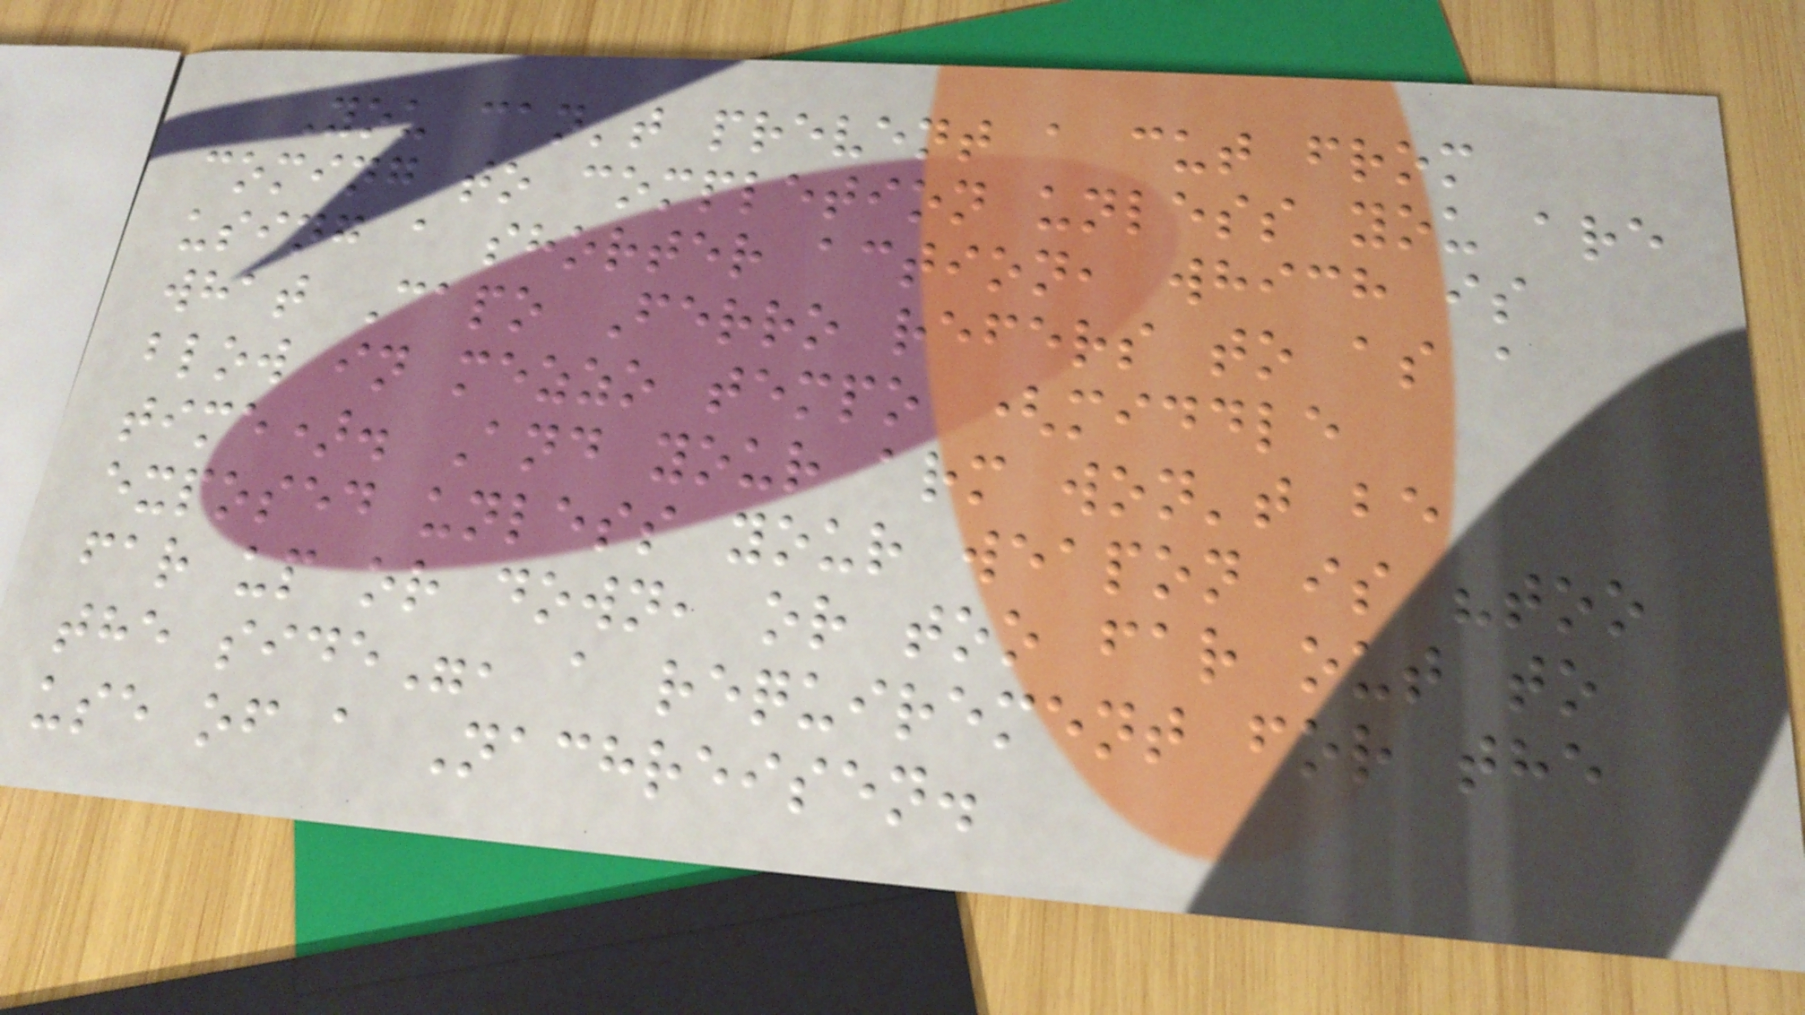You can't prevent a cut from
coming to completion unless you are
using a shorter action, which is
what Capo Ferro refers to as a
blow in mezzo tempo (middle
time). And your arm won't be
exposed unless your weapon is "too
far up or down, or too far out to
the side", a requirement for the
use of a Nachreisen.
